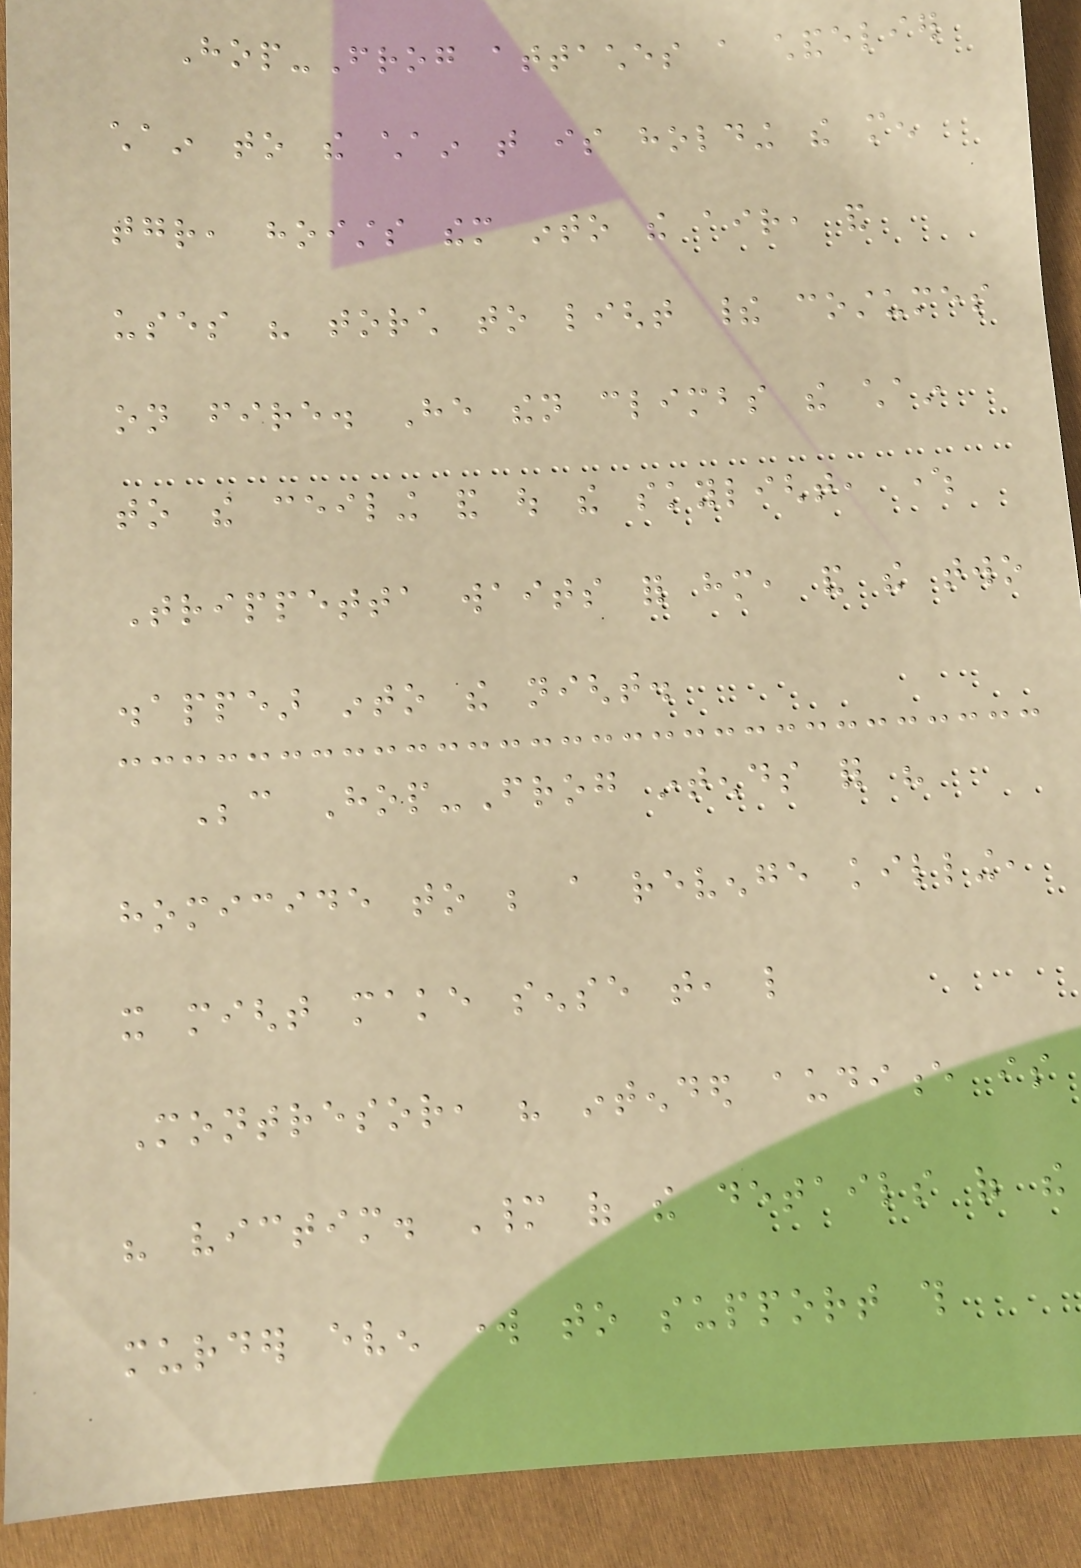Hop-Frog attaches a chandelier
chain to the chain that is holding the men
together, hoists them into the air, and
uses his torch to light their costumes
on fire. He then climbs the chain
to the ceiling and out the skylight, where
Trippetta waits for him, and the two
disappear into the night.
Because Hop-Frog intends for his
homicide to be a revenge killing,
it might make sense that, like
Montresor, his intended audience is
his victim. Many of the details of the
murder even work to support this
